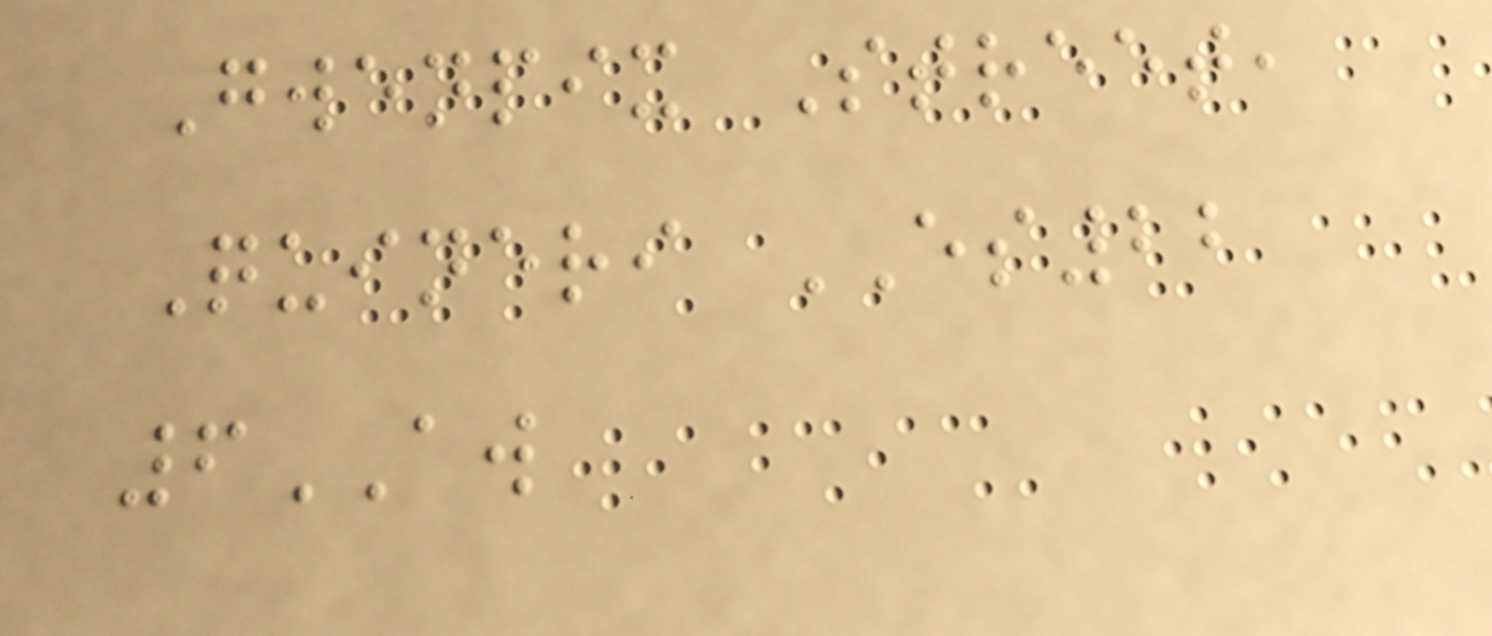Gwenpix Street,
Quineri ES22
6AW
